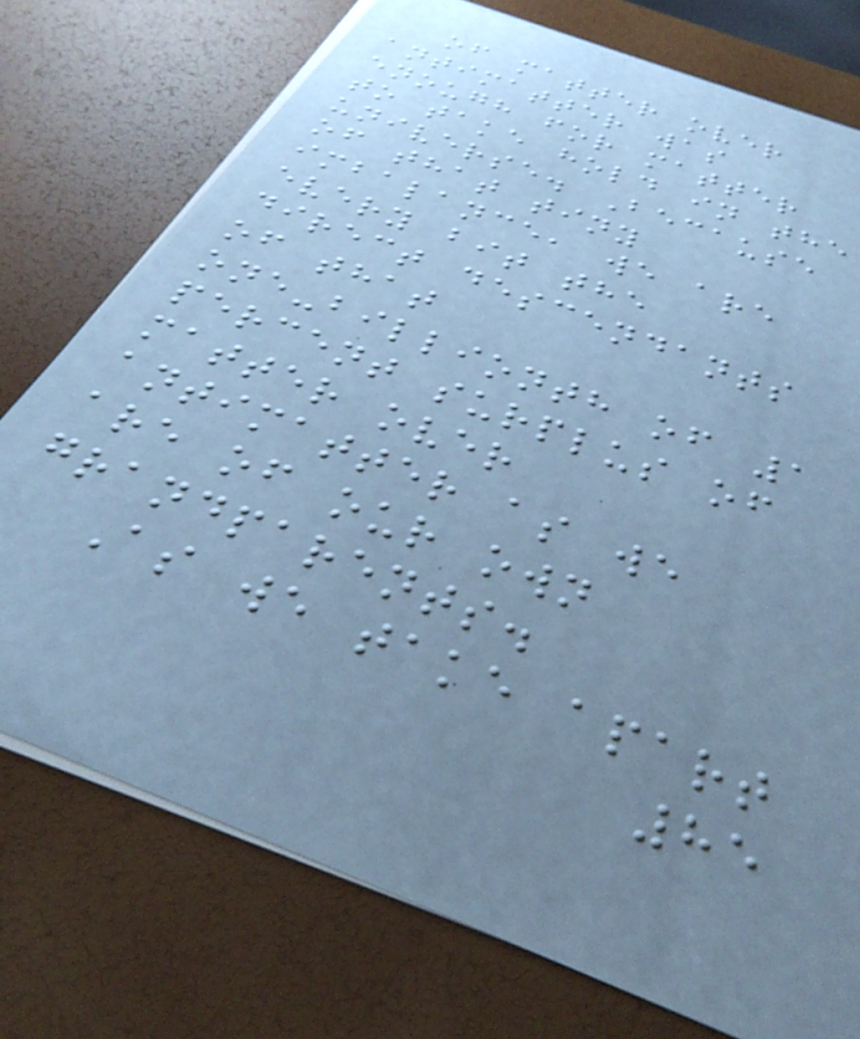of matter over
antimatter was
enough for matter
to take hold in the
universe. Because
of that tiny
imbalance, we are
every bit the
direct descendants
of that
one-billionth of 1
percent surplus of
matter over
antimatter as we
are of our own
grandparents.
As we take apart
85
